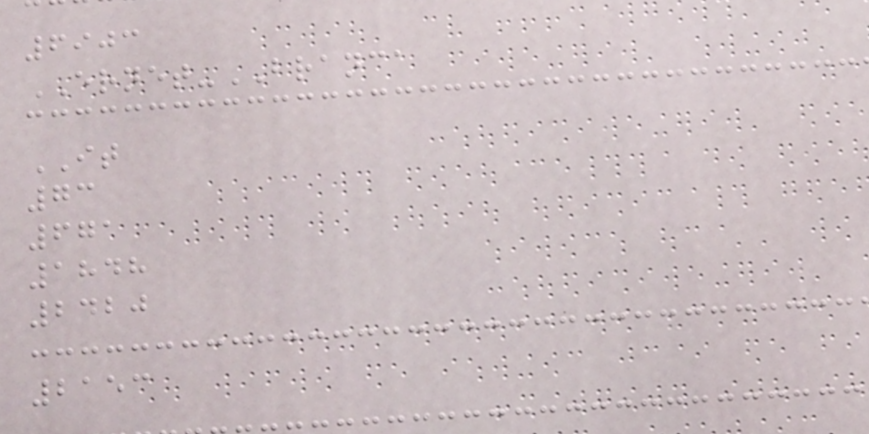6903
ERNET-BRANCA
IT
73
671
1848
2420
2153
